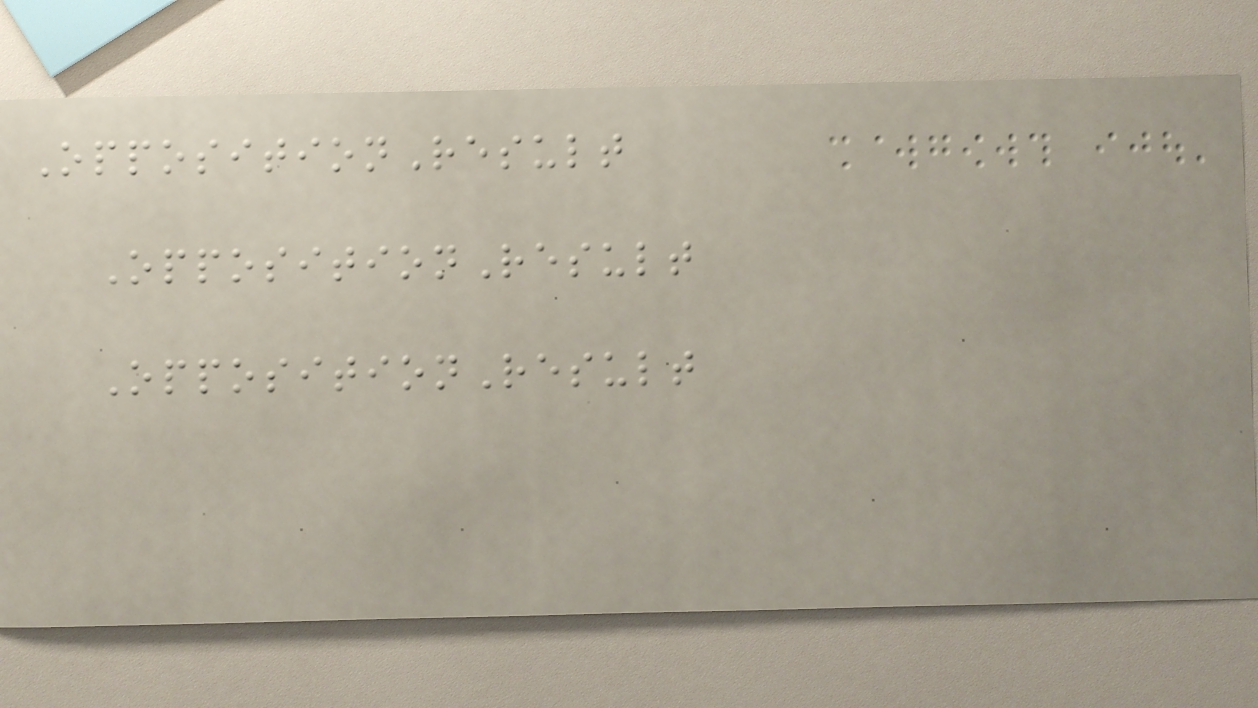OppositionResult
OppositionResult
OppositionResult
